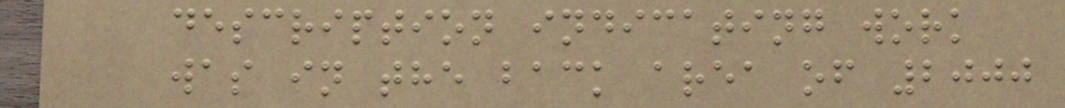description indicating work
was in the back area of 2000
